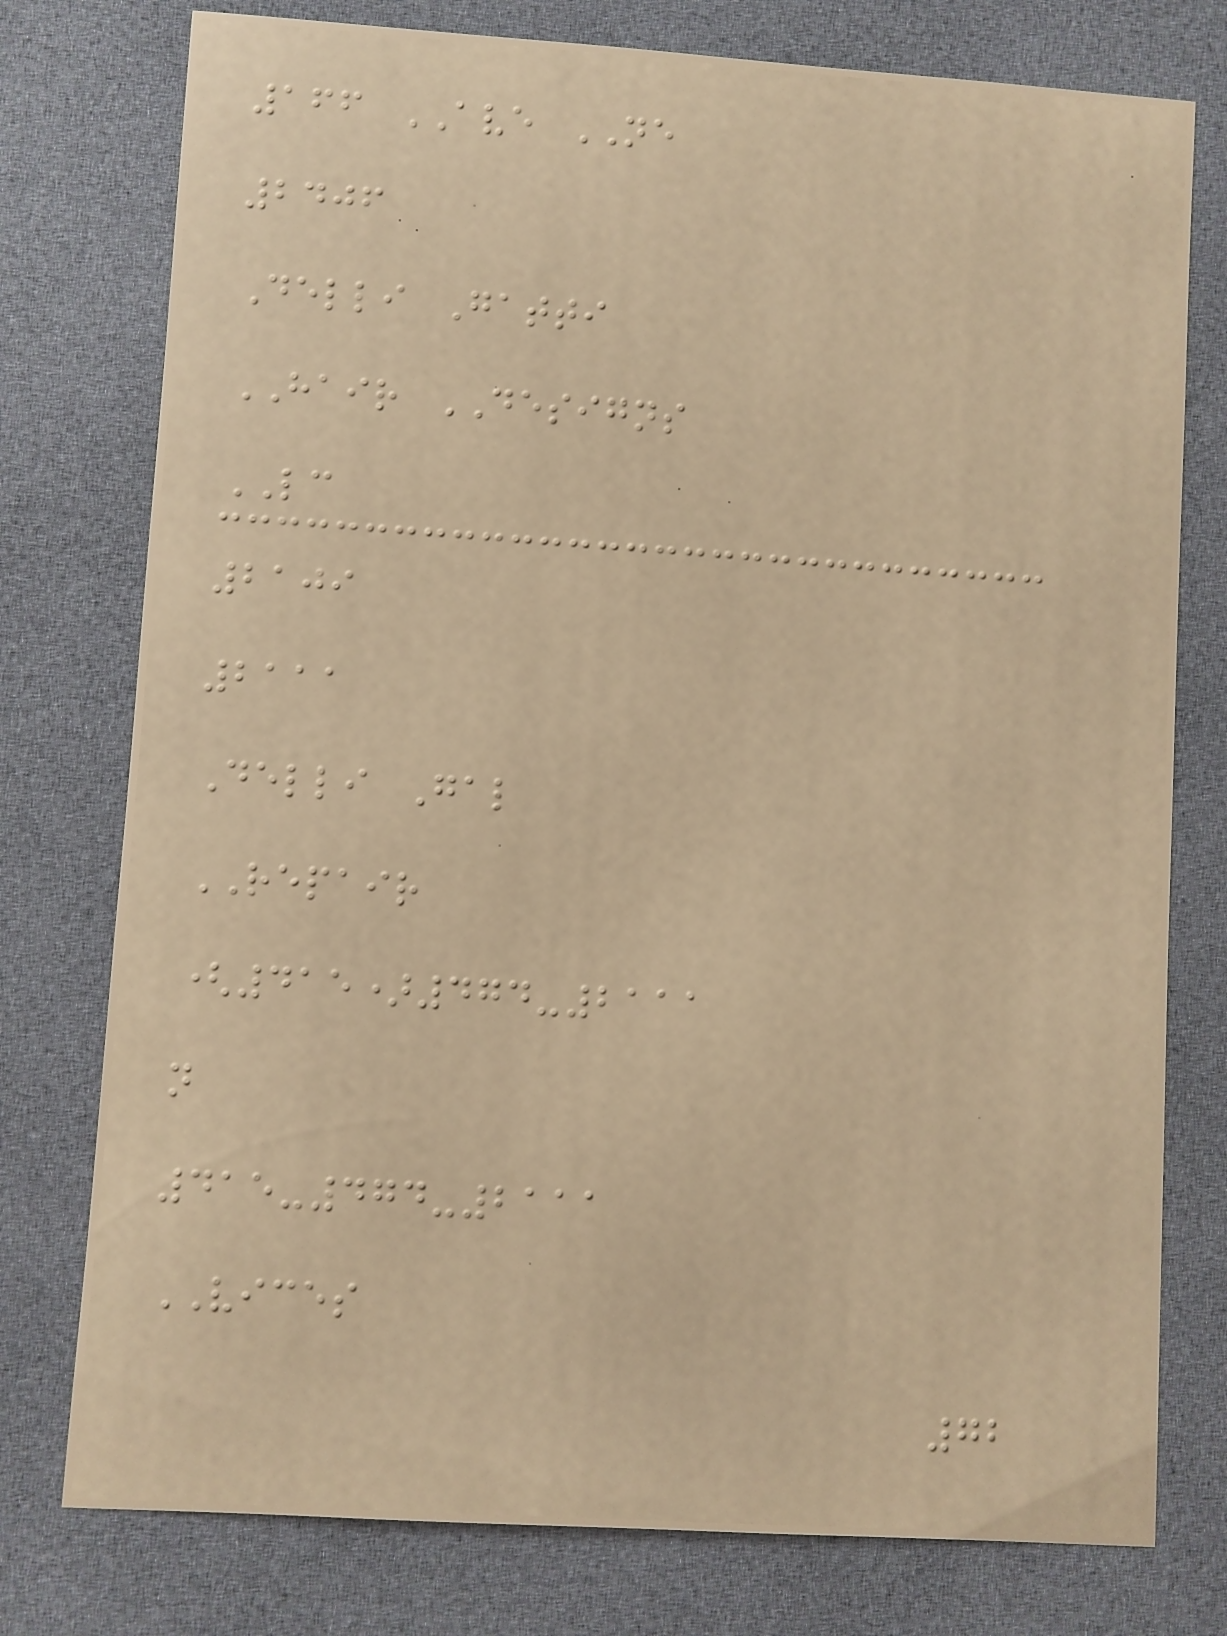166 AVE NE
2406
Delli Gatti
HAIR DESIGNS
LC
2109
2111
Delli Gal
REPAIR
(415)474-2111
n
415-474-2111
VICES
72
